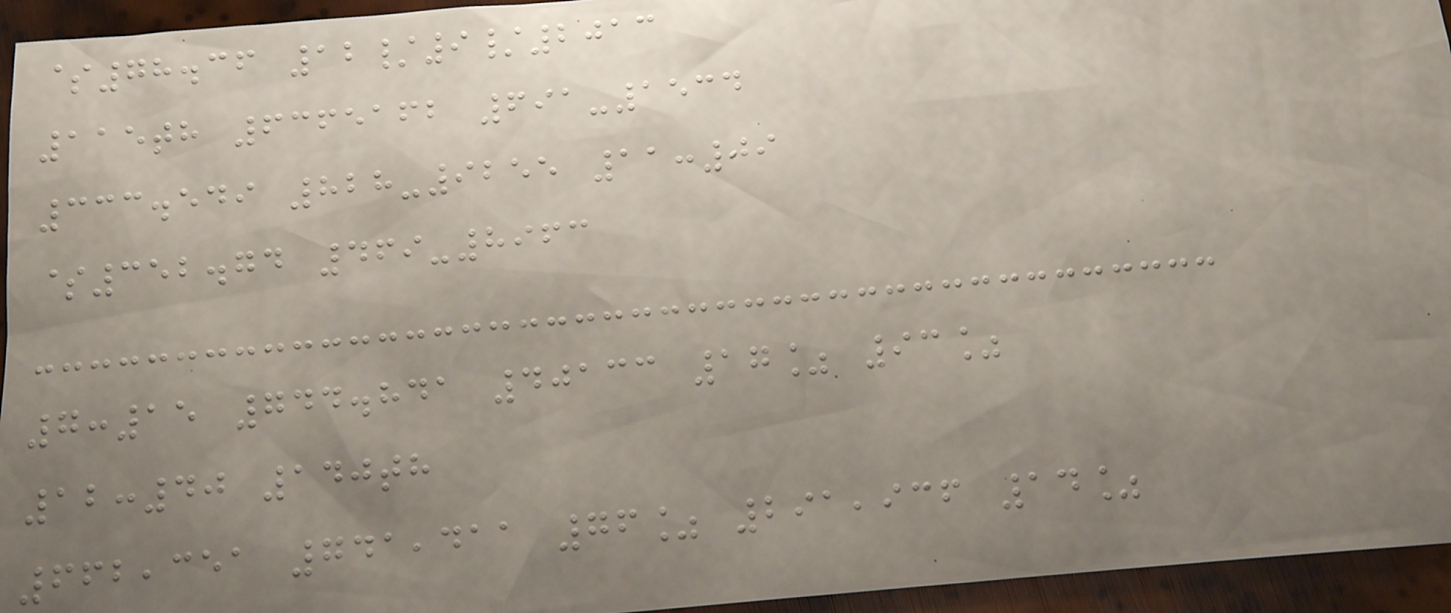$78.36 12/9/2013
115th 6365162 691-1534
333.549 828-9255 11:09
$352.74 469-8963
7:15 744.841 40133 17% 93%
12:40 140th
662,351 741,411 76% 291,936 14%
